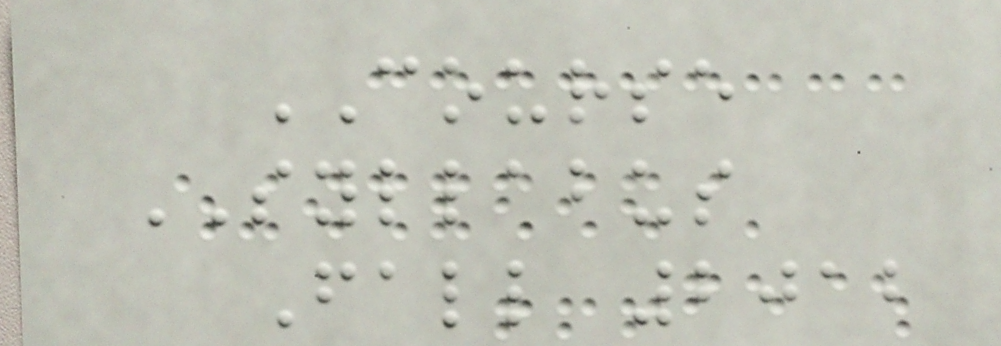COURSE
SYLLABUS
Fall 2012
